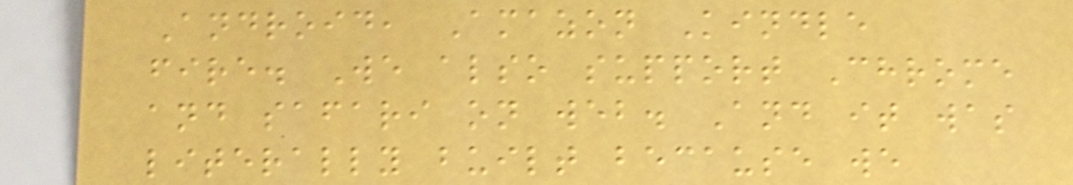Android, Amazon Kindle
fire. We also support Chrome
and safari on web. And it was
literally built because we
